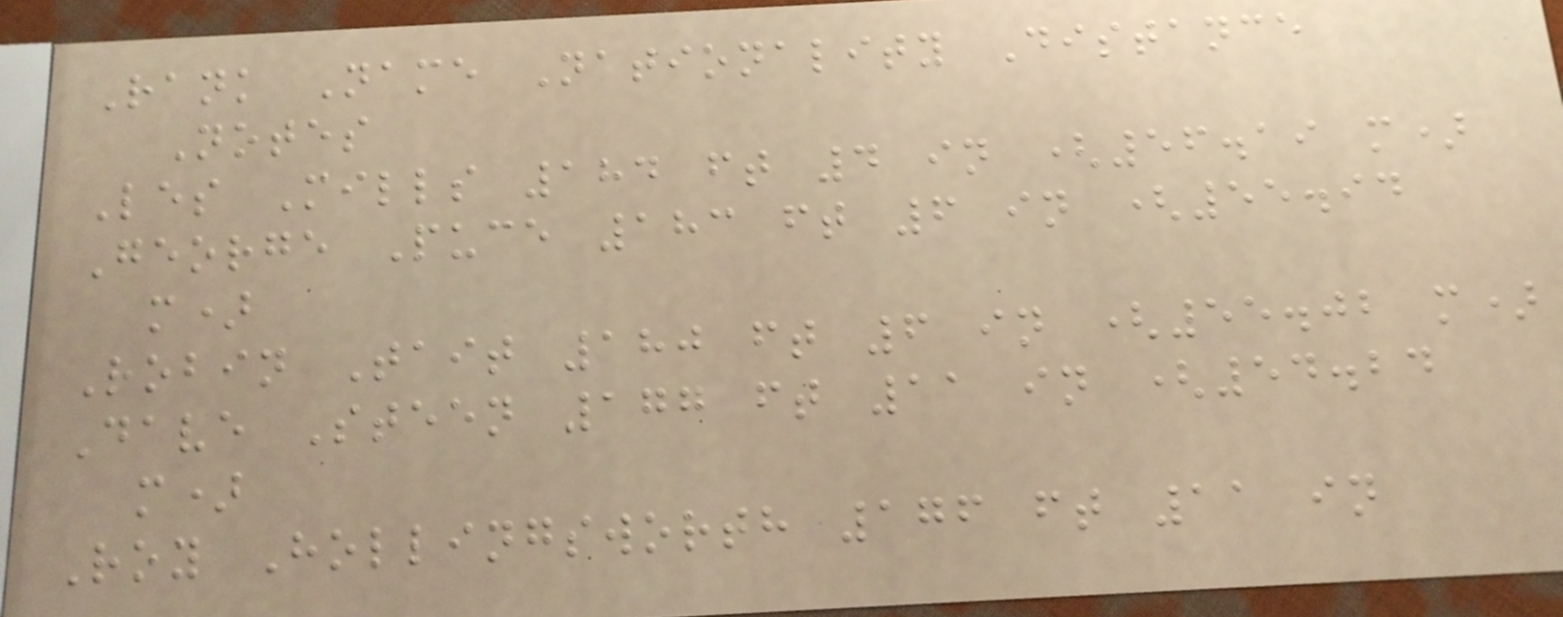Rank Name Nationality Distance
Notes
Les Mills 184 ft 4 in (56.19 m)
George Puce 183 ft 6 in (55.94
m)
Robin Tait 180 ft 6 in (55.02 m)
Dave Steen 177 ft 11 in (54.24
m)
Roy Hollingsworth 176 ft 11 in
